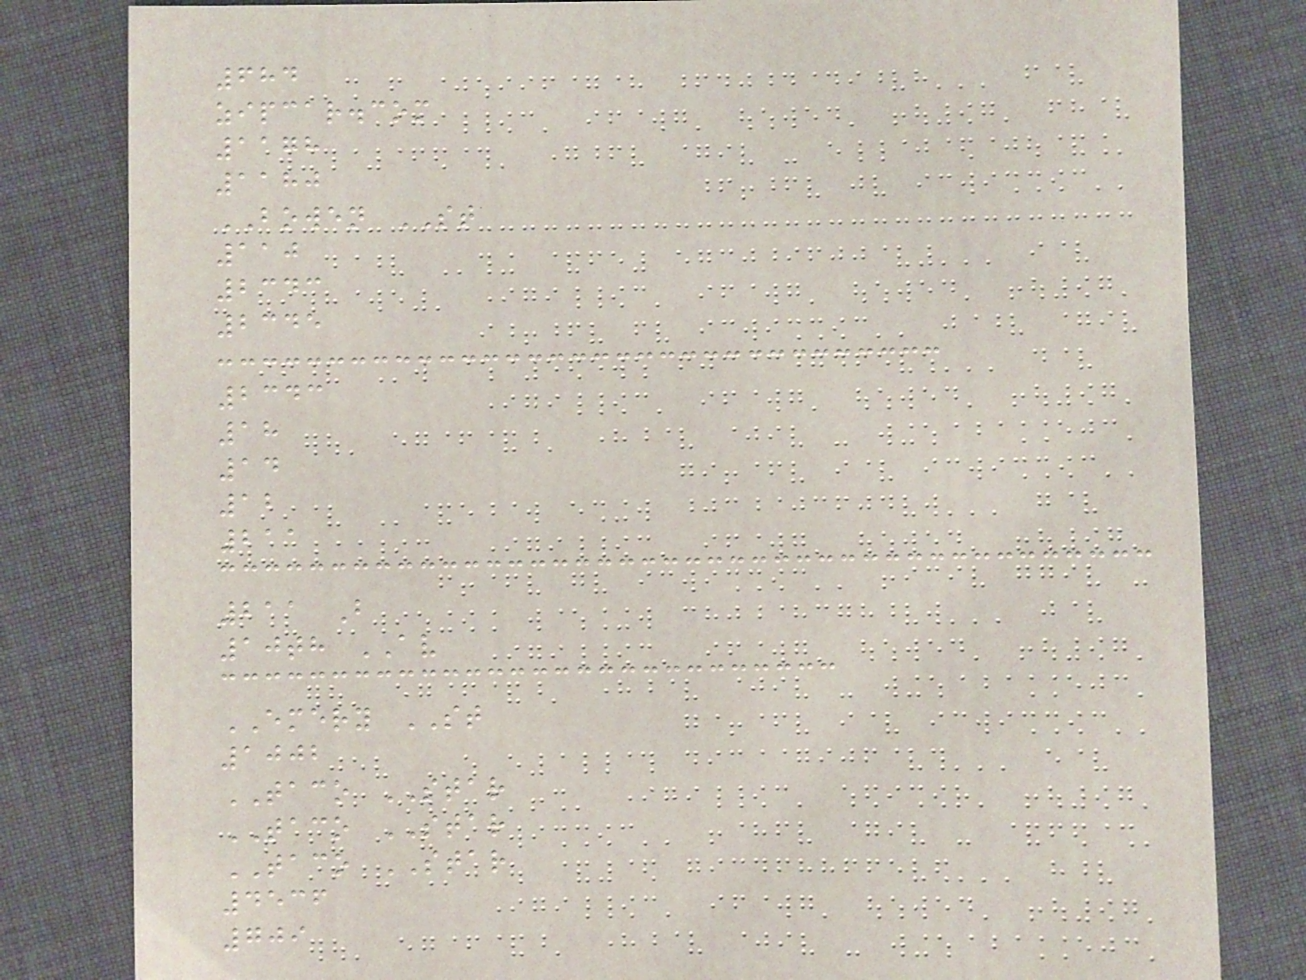684
zipcar.com
1178
1180
BOWEN ST
110
2343
2345
2343
18
14
12
211
211 B
10th AV
EMERY ST
1002
TACO STAR
TACO STAR
TACO STAR
4536
709
